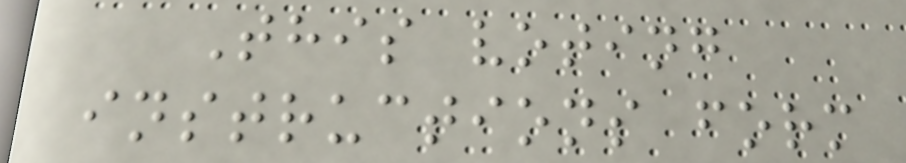This voting
instructions form
